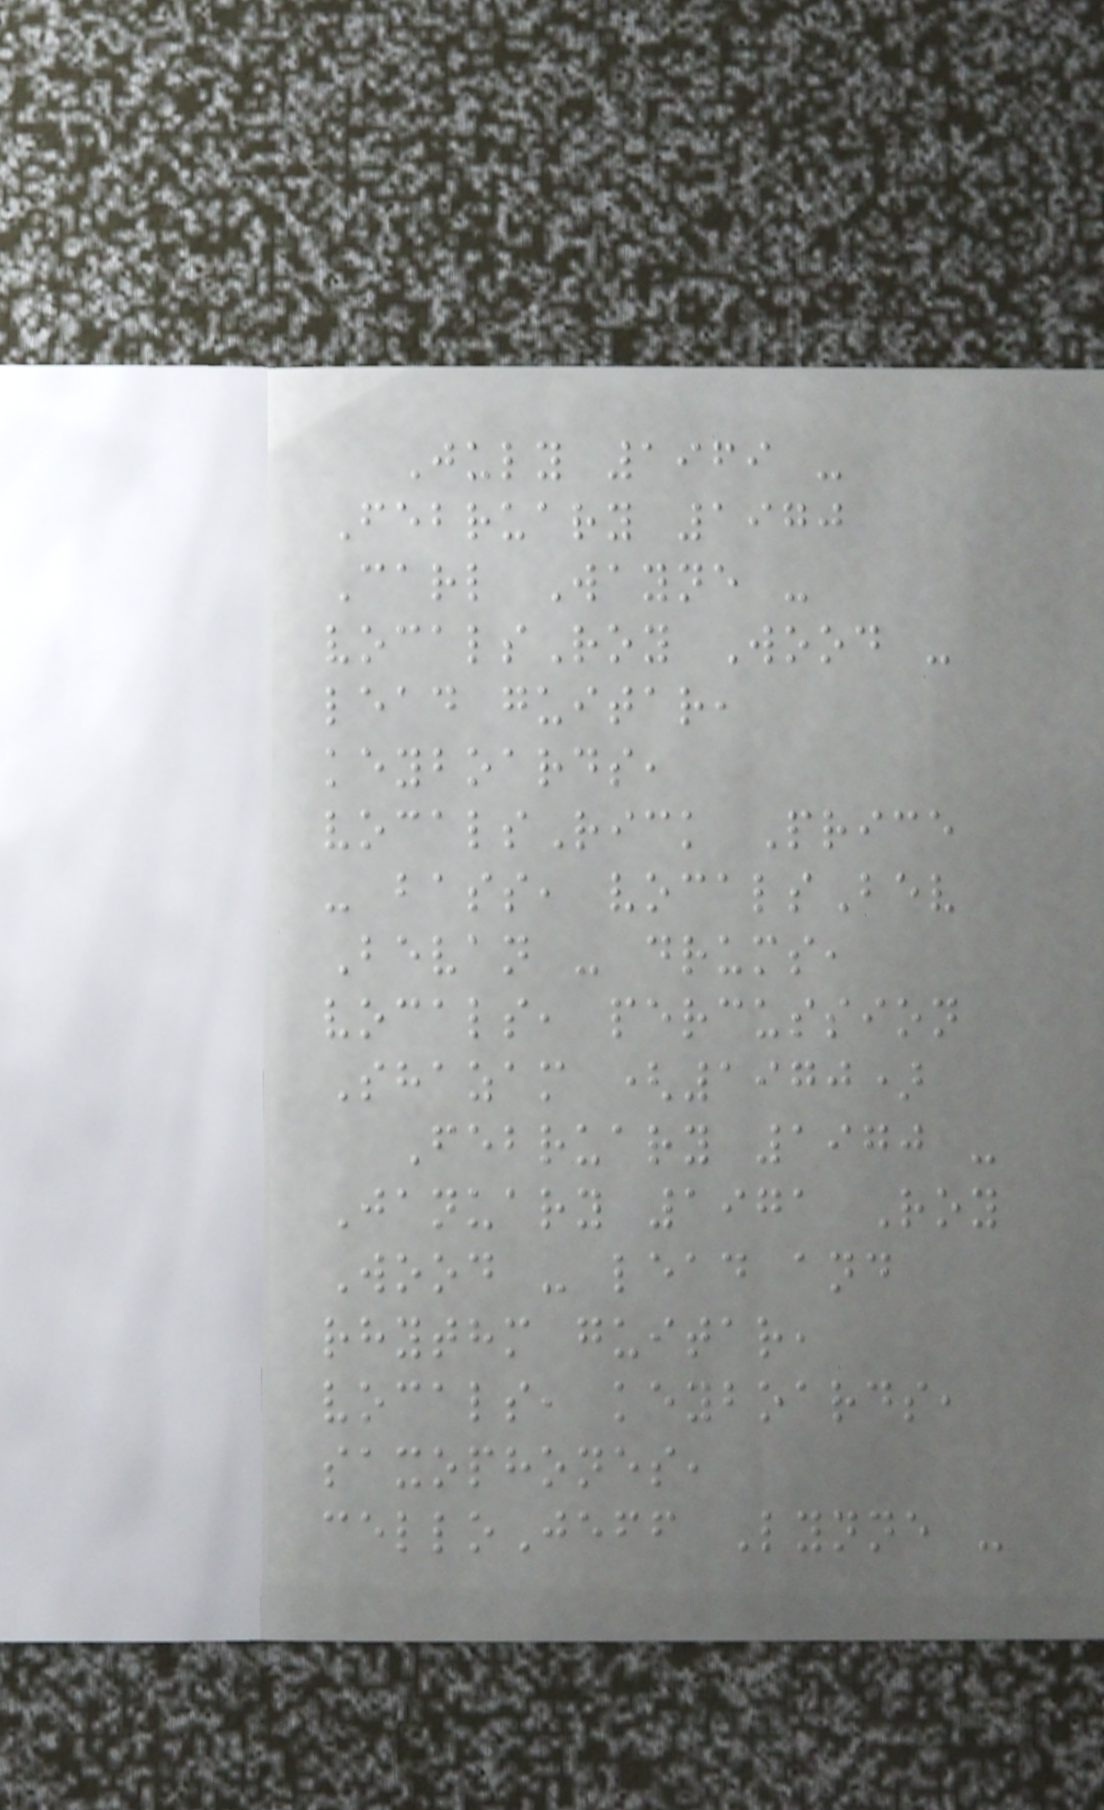July 1969 -
February 1970
Carl Wayne -
vocalsRoy Wood -
lead guitar,
keyboards,
vocalsRick Price
- bass, vocalsBev
Bevan - drums,
vocals, percussion
Shazam (1970)
February 1970 -
January 1971 Roy
Wood - lead and
rhythm guitar,
vocals, keyboards,
saxophones,
celloJeff Lynne -
